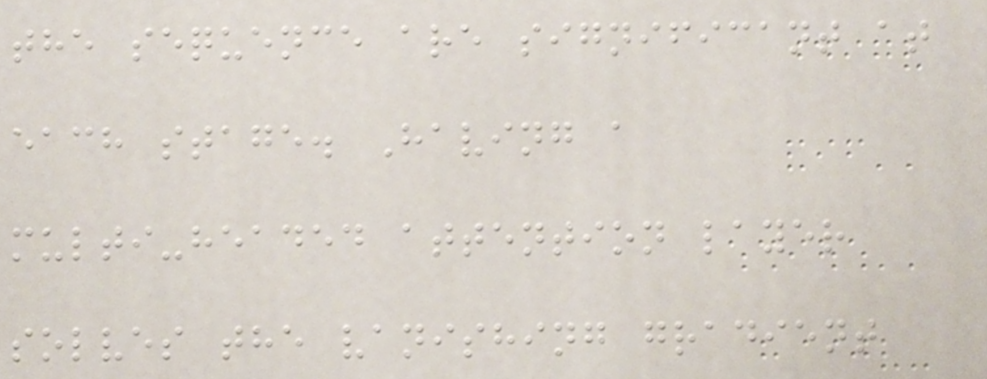the sequence are significant at
each stage. Having a
multi-headed attention layer
solves the vanishing gradient
